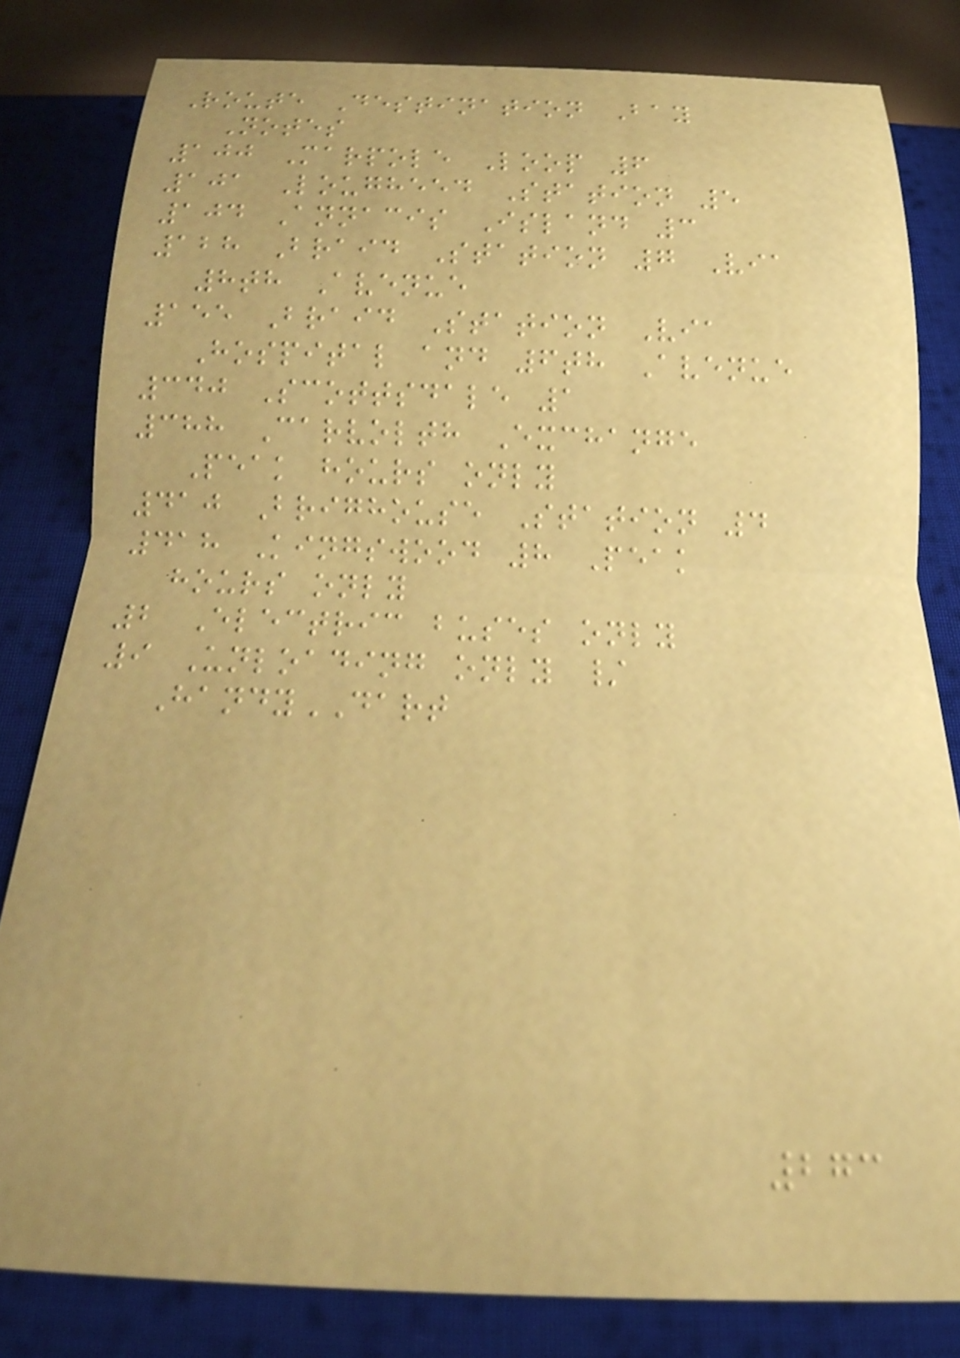Route Destination Bay
Notes
100 Marpole Loop 6
101 Lougheed Station 5
104 Annacis Island 3
128 Braid Station 7 Via
8th Avenue
155 Braid Station Via
Hospital and 6th Avenue
340 Scottsdale 1
388 Carvolth Exchange
Peak hours only
410 Brighouse Station 4
418 Kingswood 8 Peak
hours only
2 Electric buses only
9 Unloading only /
HandyDART
273
